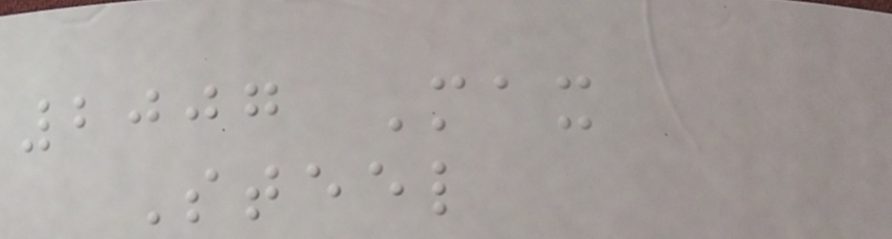2007 Max
Steel
